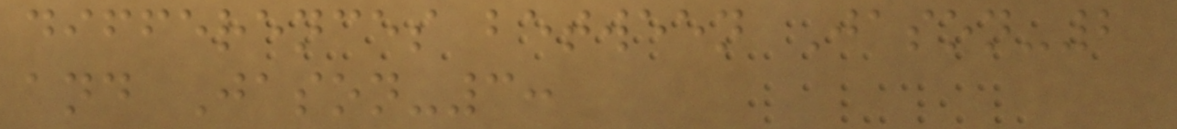differences between Jason-2
and Jason-3:
